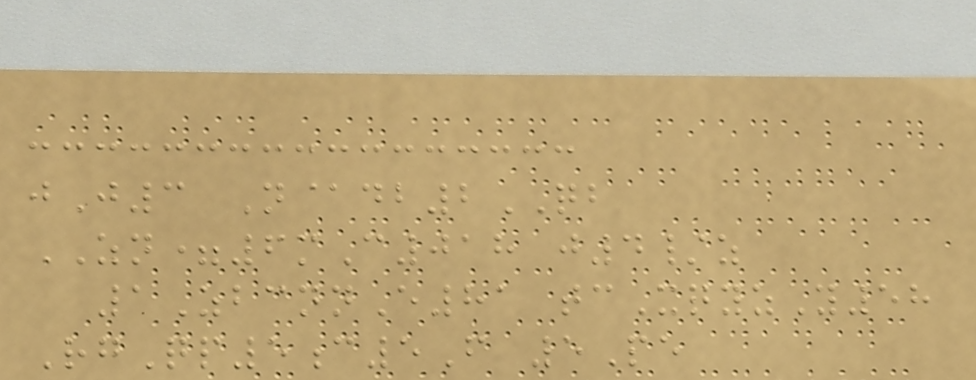jJ3 N@db2QB
ZN=6mC018 j4/z
1ZbcnnE81 tcXqyzY58
RgQp5c5F 5Pe
